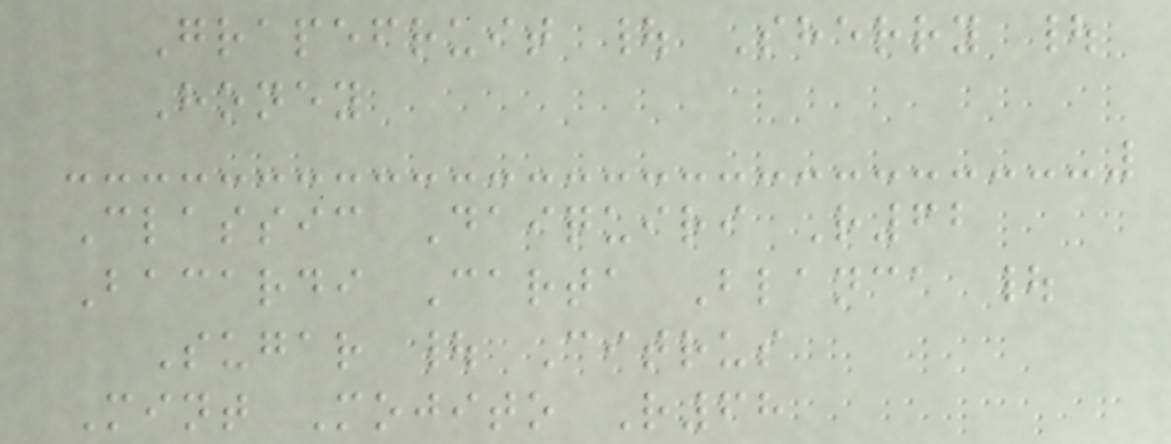Grapefruit | Sherry |
Honey
Classic Daiquiri R62
Bacardi Carta Blanca |
Sugar | Citrus
Mint Mojito R68
